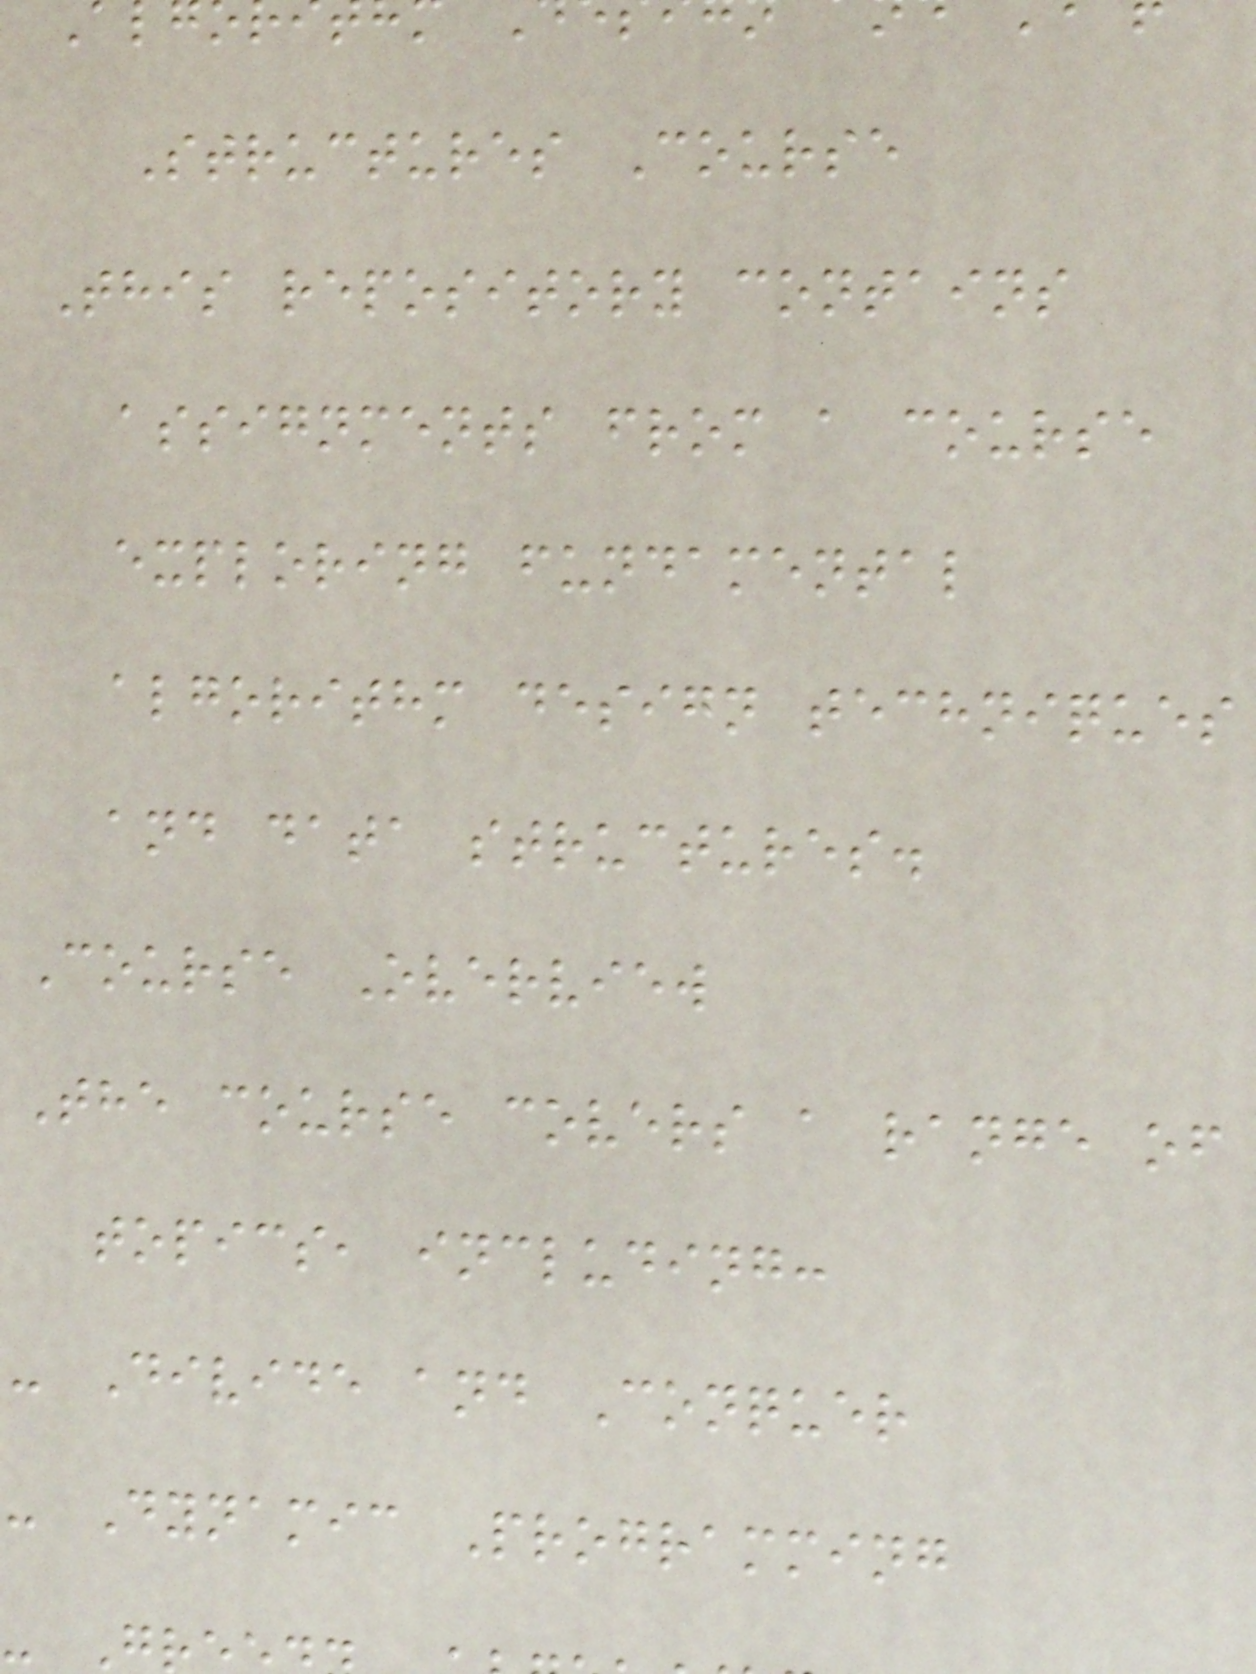Structures Course
This repository contains
assignments from a course
exploring fundamental
algorithm design techniques
and data structures.
Course Overview
The course covers a range of
topics, including:
- Divide and Conquer
- Dynamic Programming
